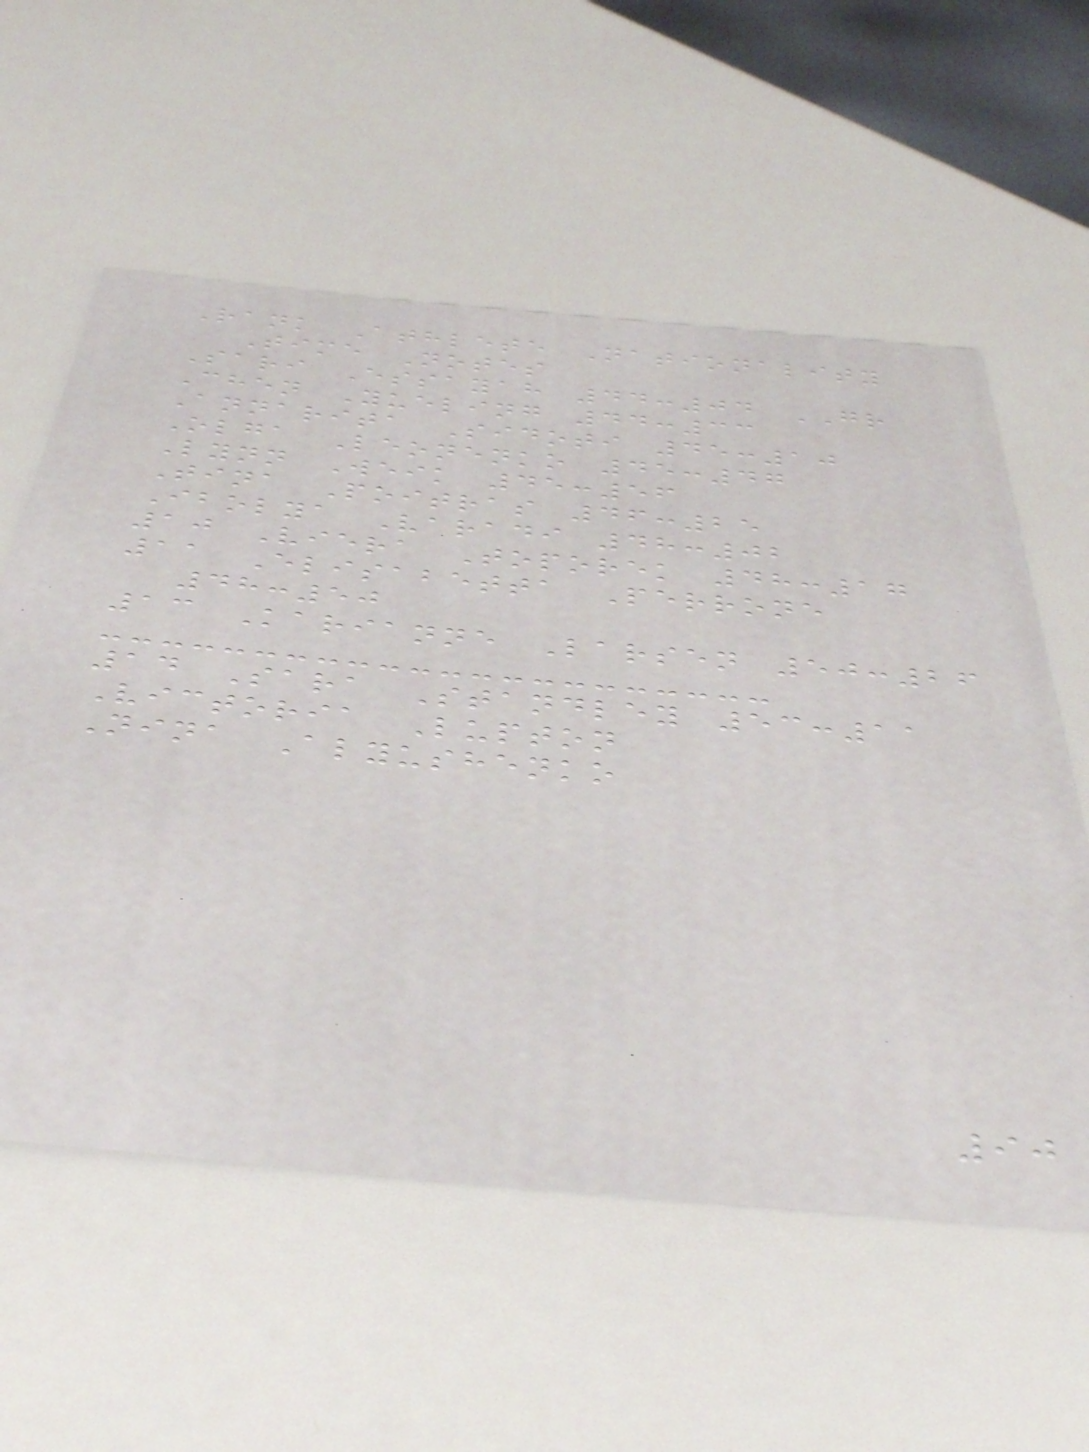Rank Athlete Nationality
Time Notes
Sari Essayah 44:04 GR
Chen Yueling 44:33
Annarita Sidoti 45:10
Olga Leonenko 45:47
Lynn Weik 45:56
Tina Poitras 46:25
Ibolya Varadi 48:02
10 Viera Toporek 48:17
11 Elisabetta Perrone
48:50
13 Karianne Larsen 50:26
14 Sara Standley 53:11
Victoria Lupton
Nina Alyushenko
90
